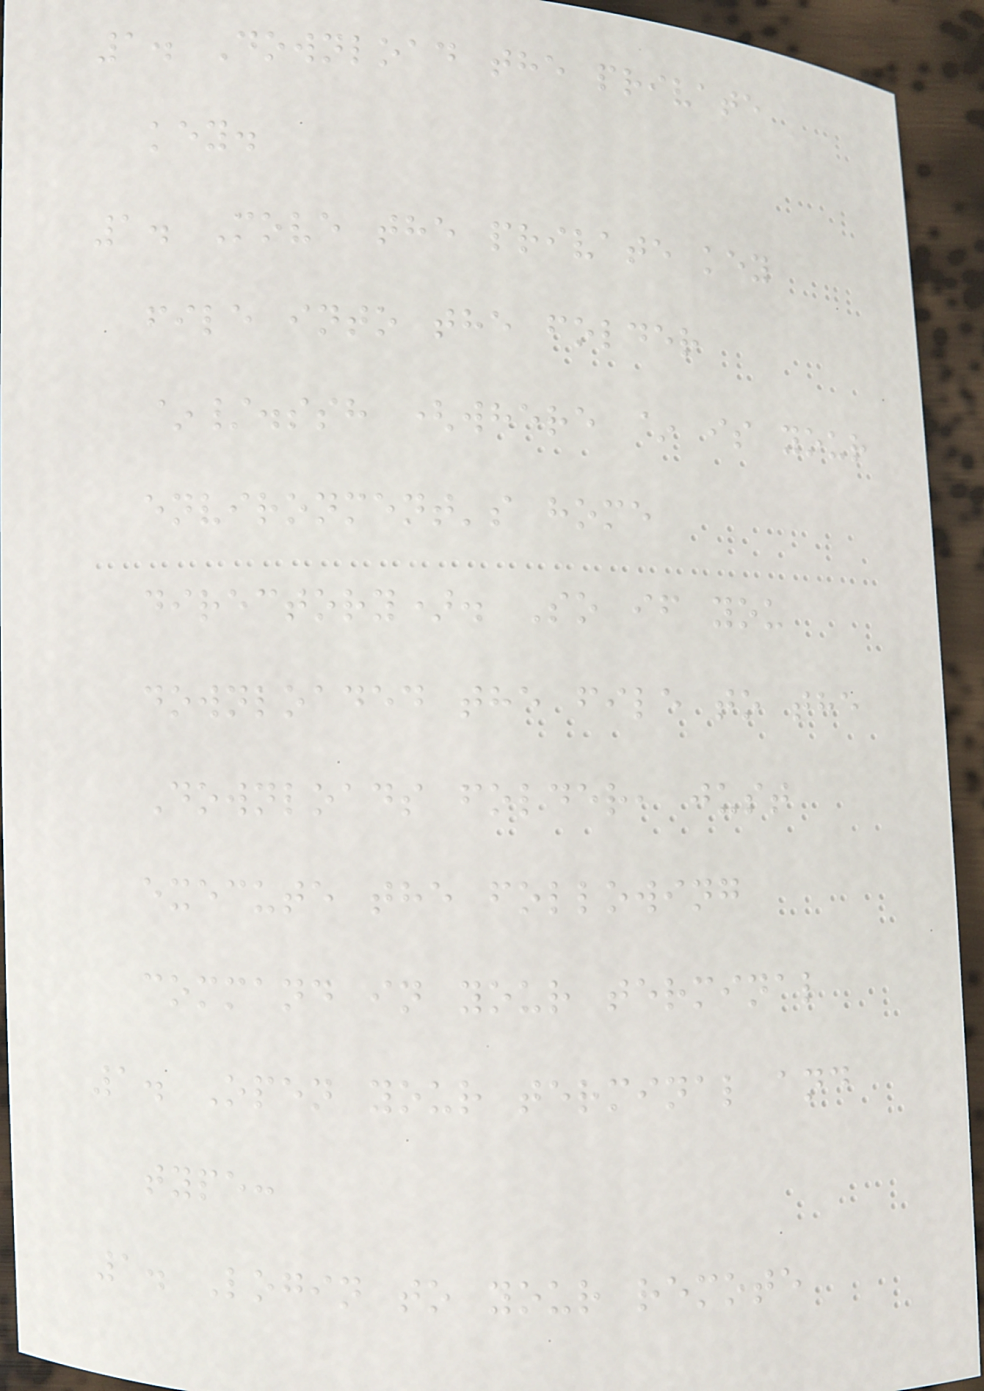1. Download the private
key.
1. Move the private key
file into the folder
~/.ssh (where ~ is your
environment's home
directory). So if you
downloaded the file to the
Downloads folder, just
execute the following
command in your terminal
1. Open your terminal and
type:
1. Login to your remote
